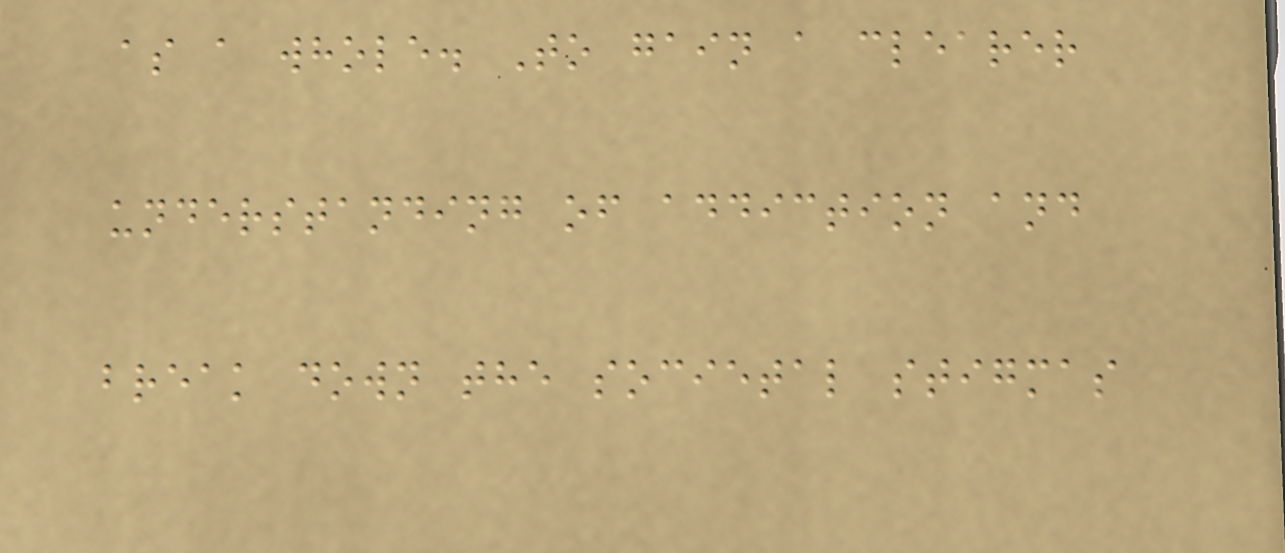as a whole. To gain a clearer
understanding of addiction and
break down the societal stigmas
